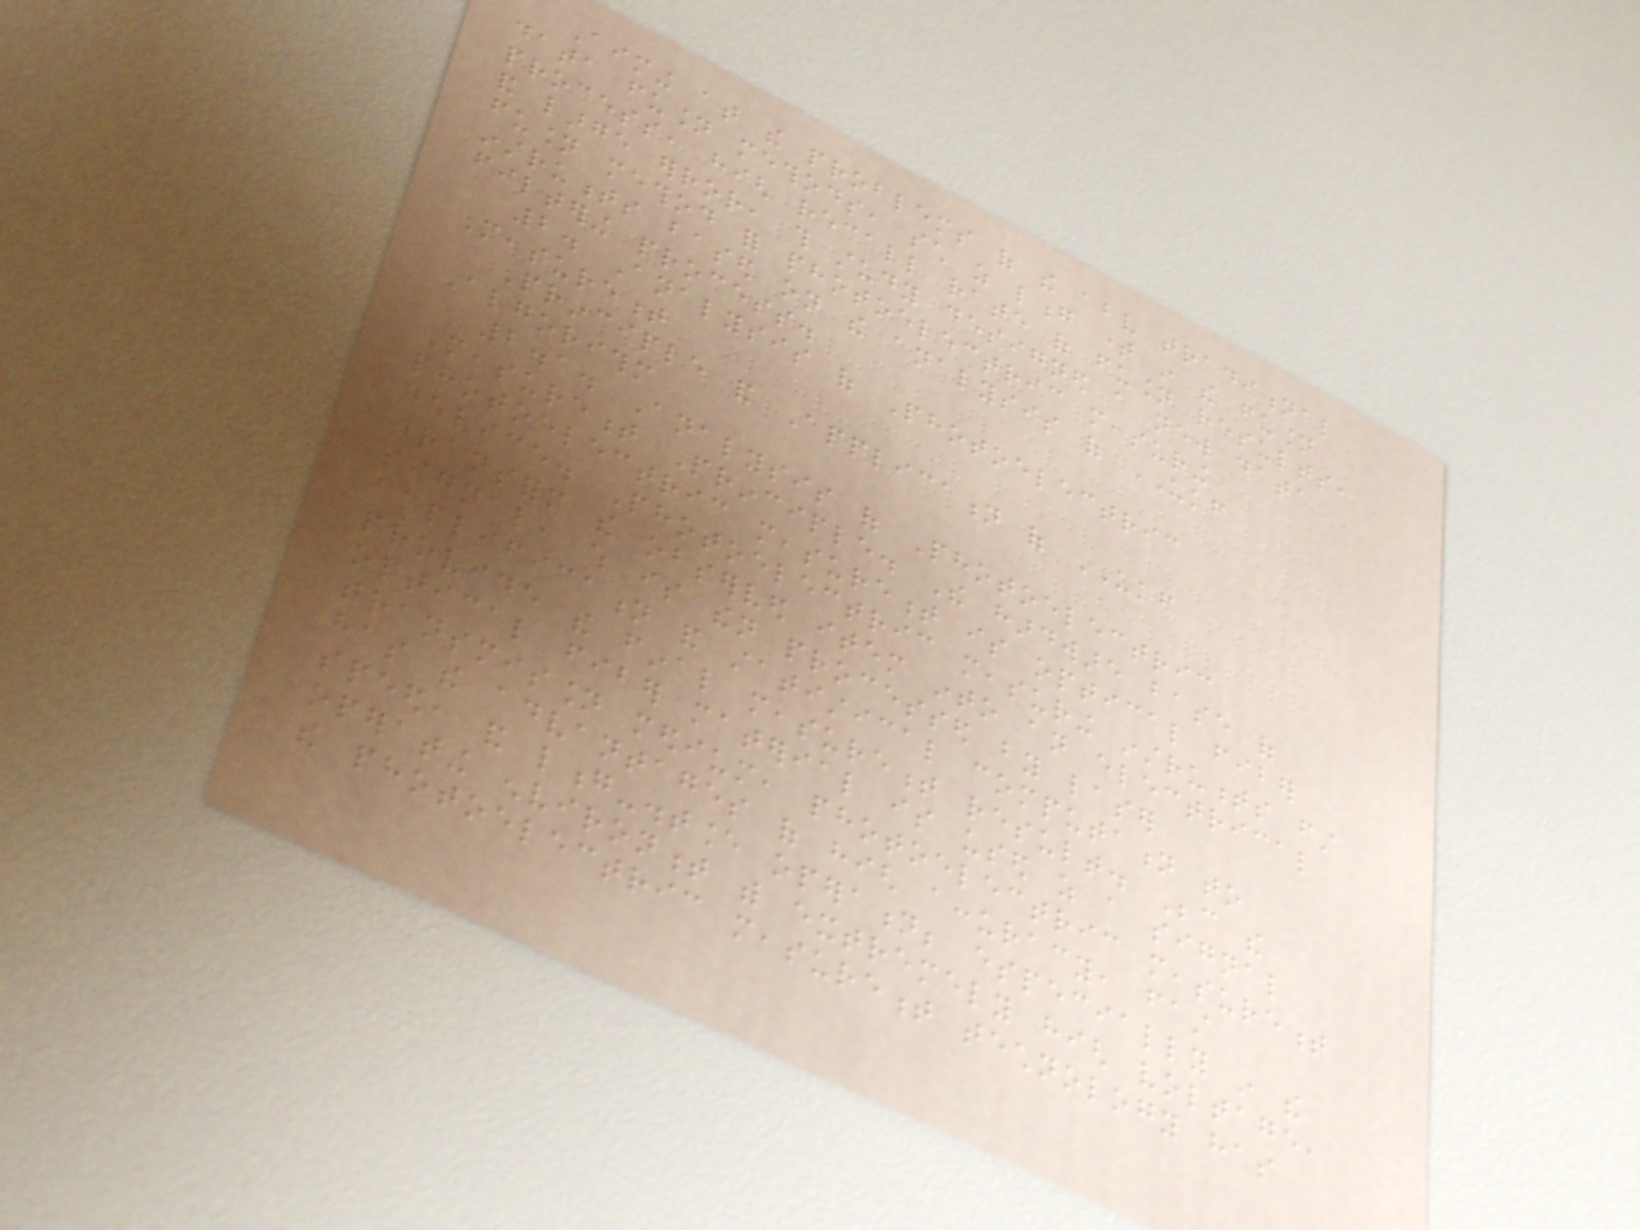Aiming at the problems of the above traditional
data fusion methods, such as long time in the fusion
process, high recall rate of fusion results,
and large error, this study designed a new data
fusion method for photoelectric measuring
instruments based on the analysis of UKF
filtering process.
2. Analysis of Photoelectric
Measurement
Principle and Application of UKF
Algorithm
2.1. Analysis of Photoelectric
Measurement Principle. The hardware base of
photoelectric measurement is optical fiber
device. Photoelectric measuring instruments first
transform the observed item into an electrical
signal, which is then processed by laser
amplification and statistical computation to
provide the final measurement result. Because the
optical fiber material is used as a signal
transmission medium, photoelectric measurement
has the advantages of high accuracy, fast
speed, and long-distance operation; especially in the
operating environment with extremely high voltage,
the photoelectric measurement technology has
